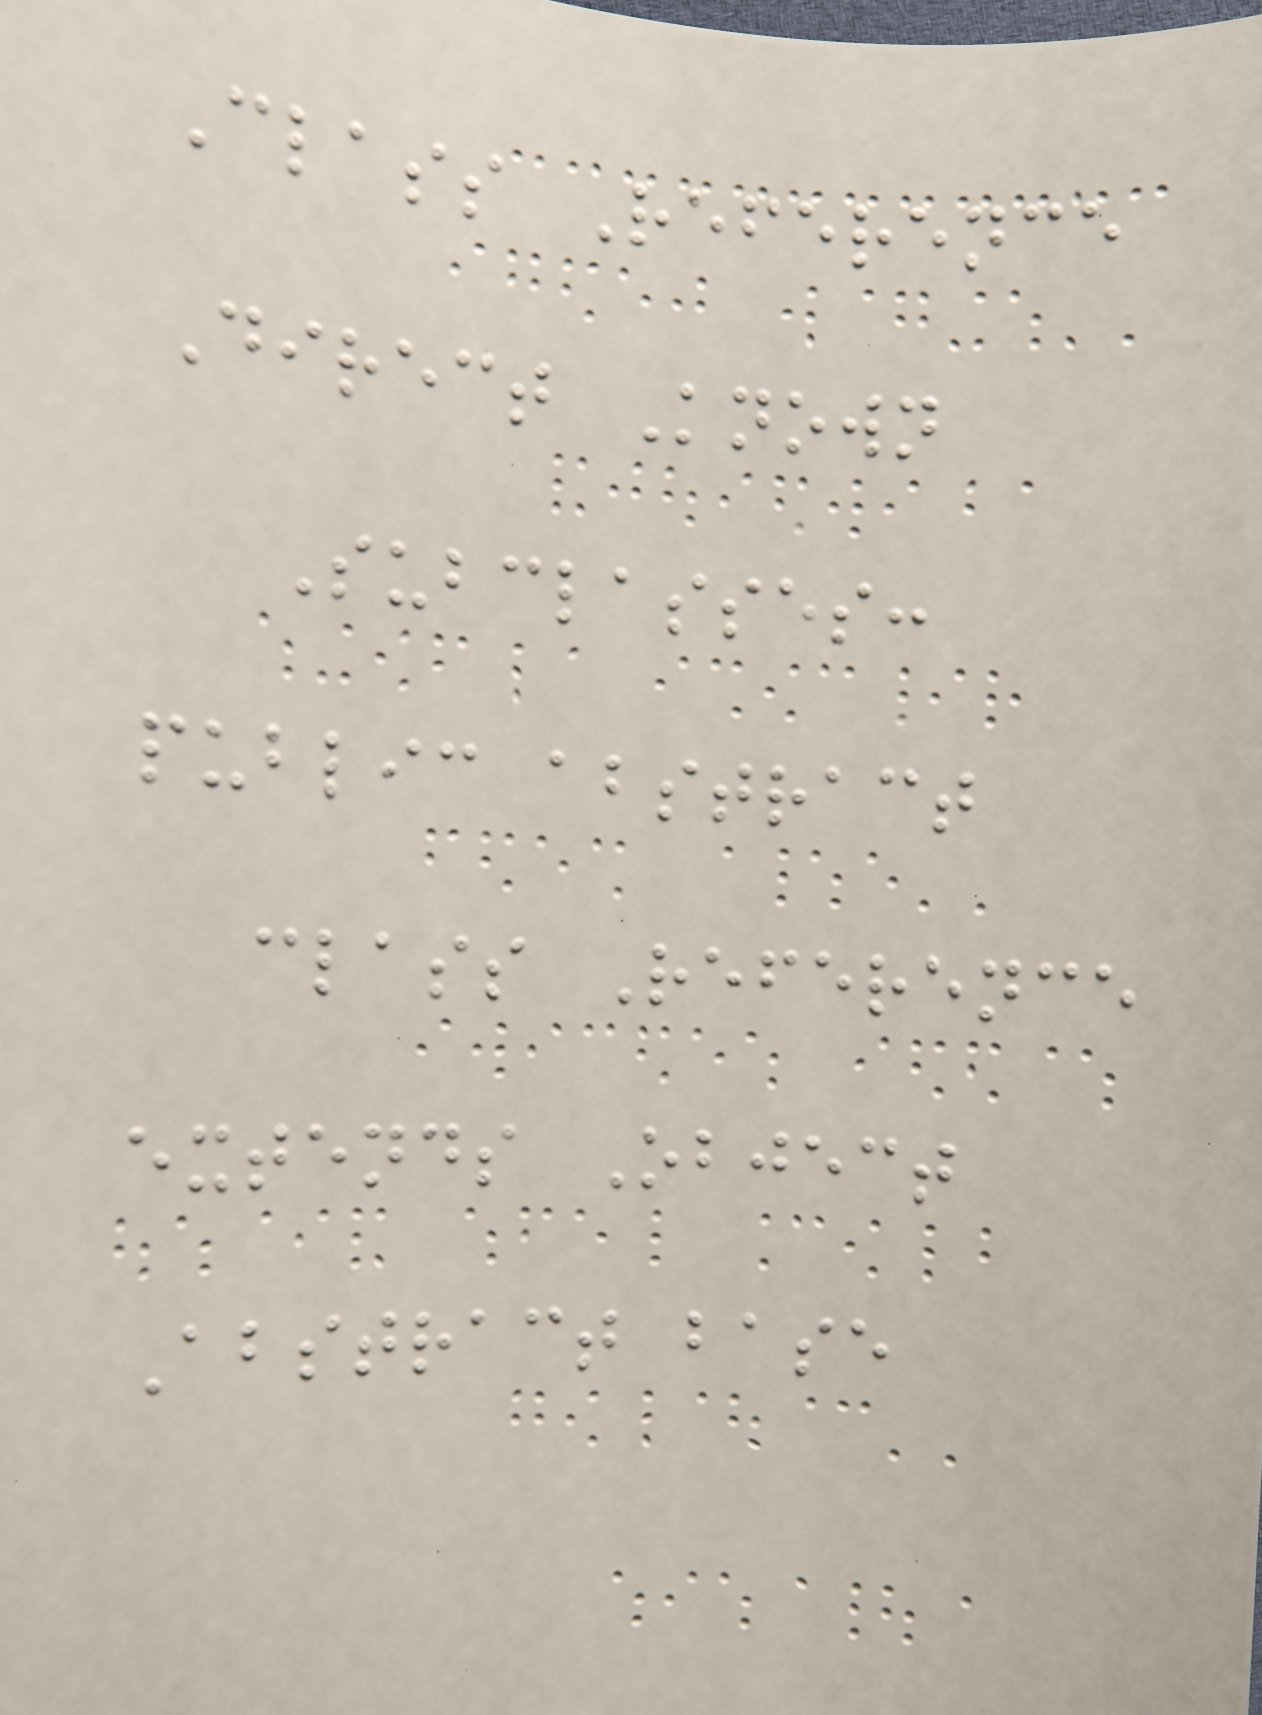Class Reference
Direct Known
Subclasses:
public abstract
class Reference
extends Object
Abstract base
